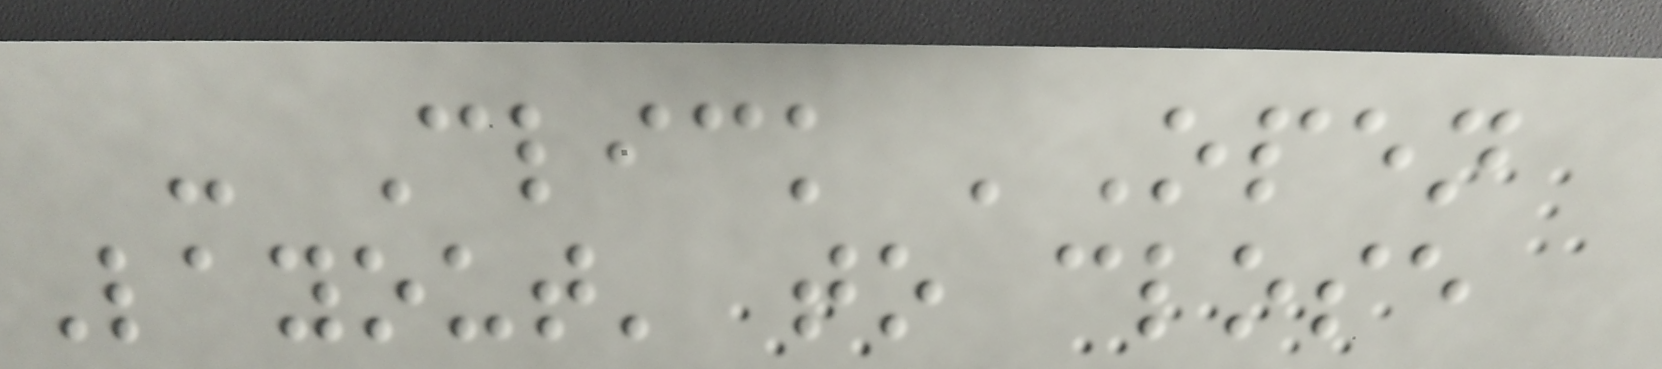- Click 'Open
Layout' to close
